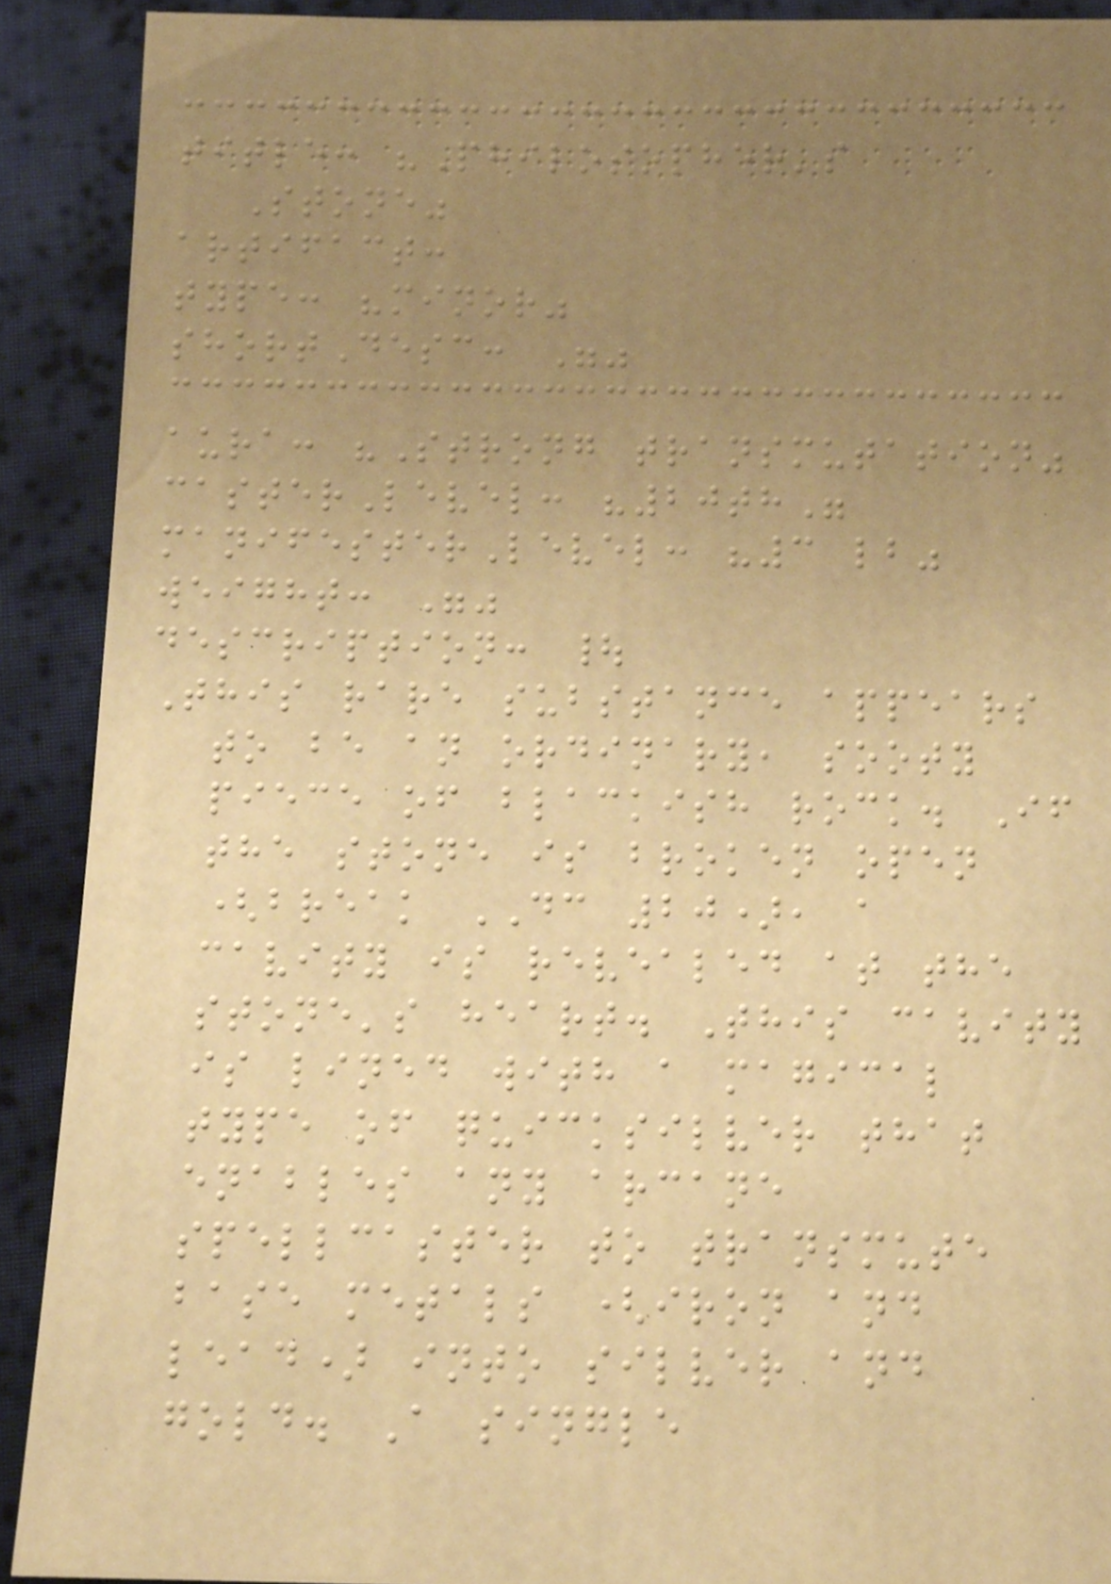title: "Philosopher's
Stone"
artifact:
type: "minor"
shortDesc: ""
aura: "Strong transmutation"
casterLevel: "20th"
manifesterLevel: "3 lb"
weight: ""
description: |
This rare substance appears
to be an ordinary, sooty
piece of blackish rock. If
the stone is broken open
(break DC 20), a
cavity is revealed at the
stone's heart. This cavity
is lined with a magical
type of quicksilver that
enables any arcane
spellcaster to transmute
base metals (iron and
lead) into silver and
gold. A single
